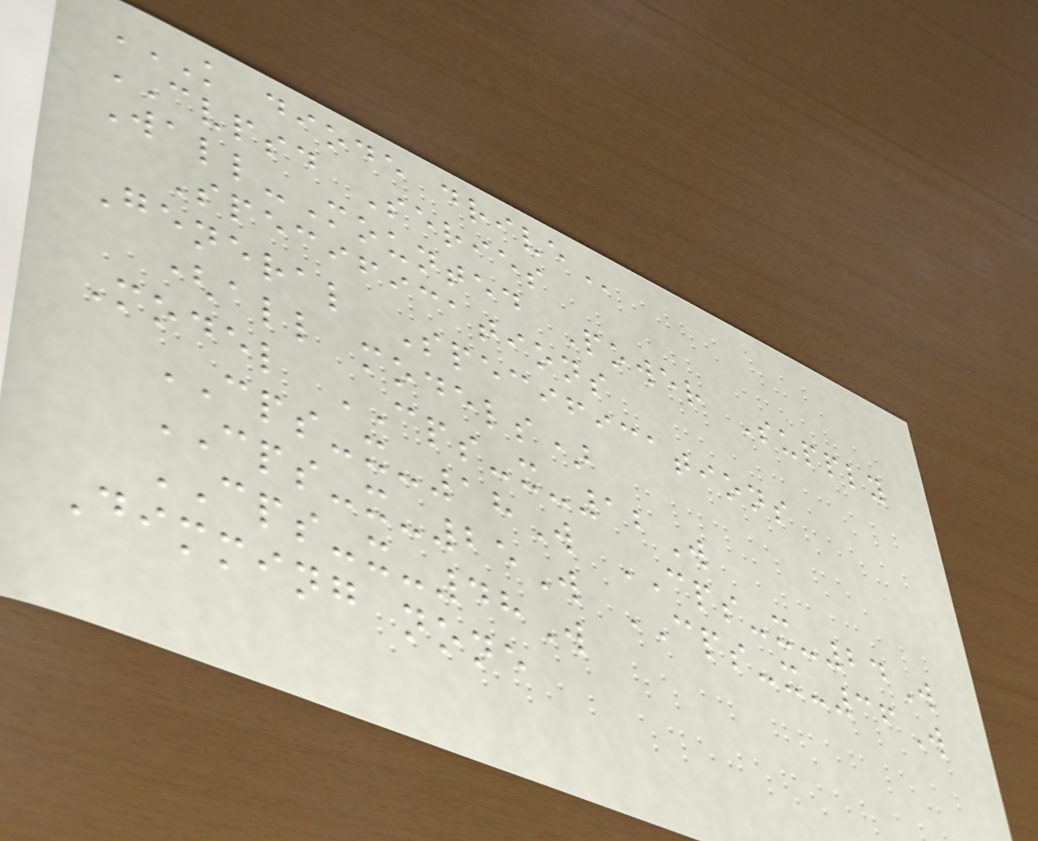K DIODE DRIVE
CVPSD Series
Wall-Mounted Power Supply
Specifications
General Specifications
(all models)
Model CPS-x-12W
CPS-x-18W CPS-x-24W
CPS-x-25W CPS-x-36W
CPS-x-48W
Dimming none
